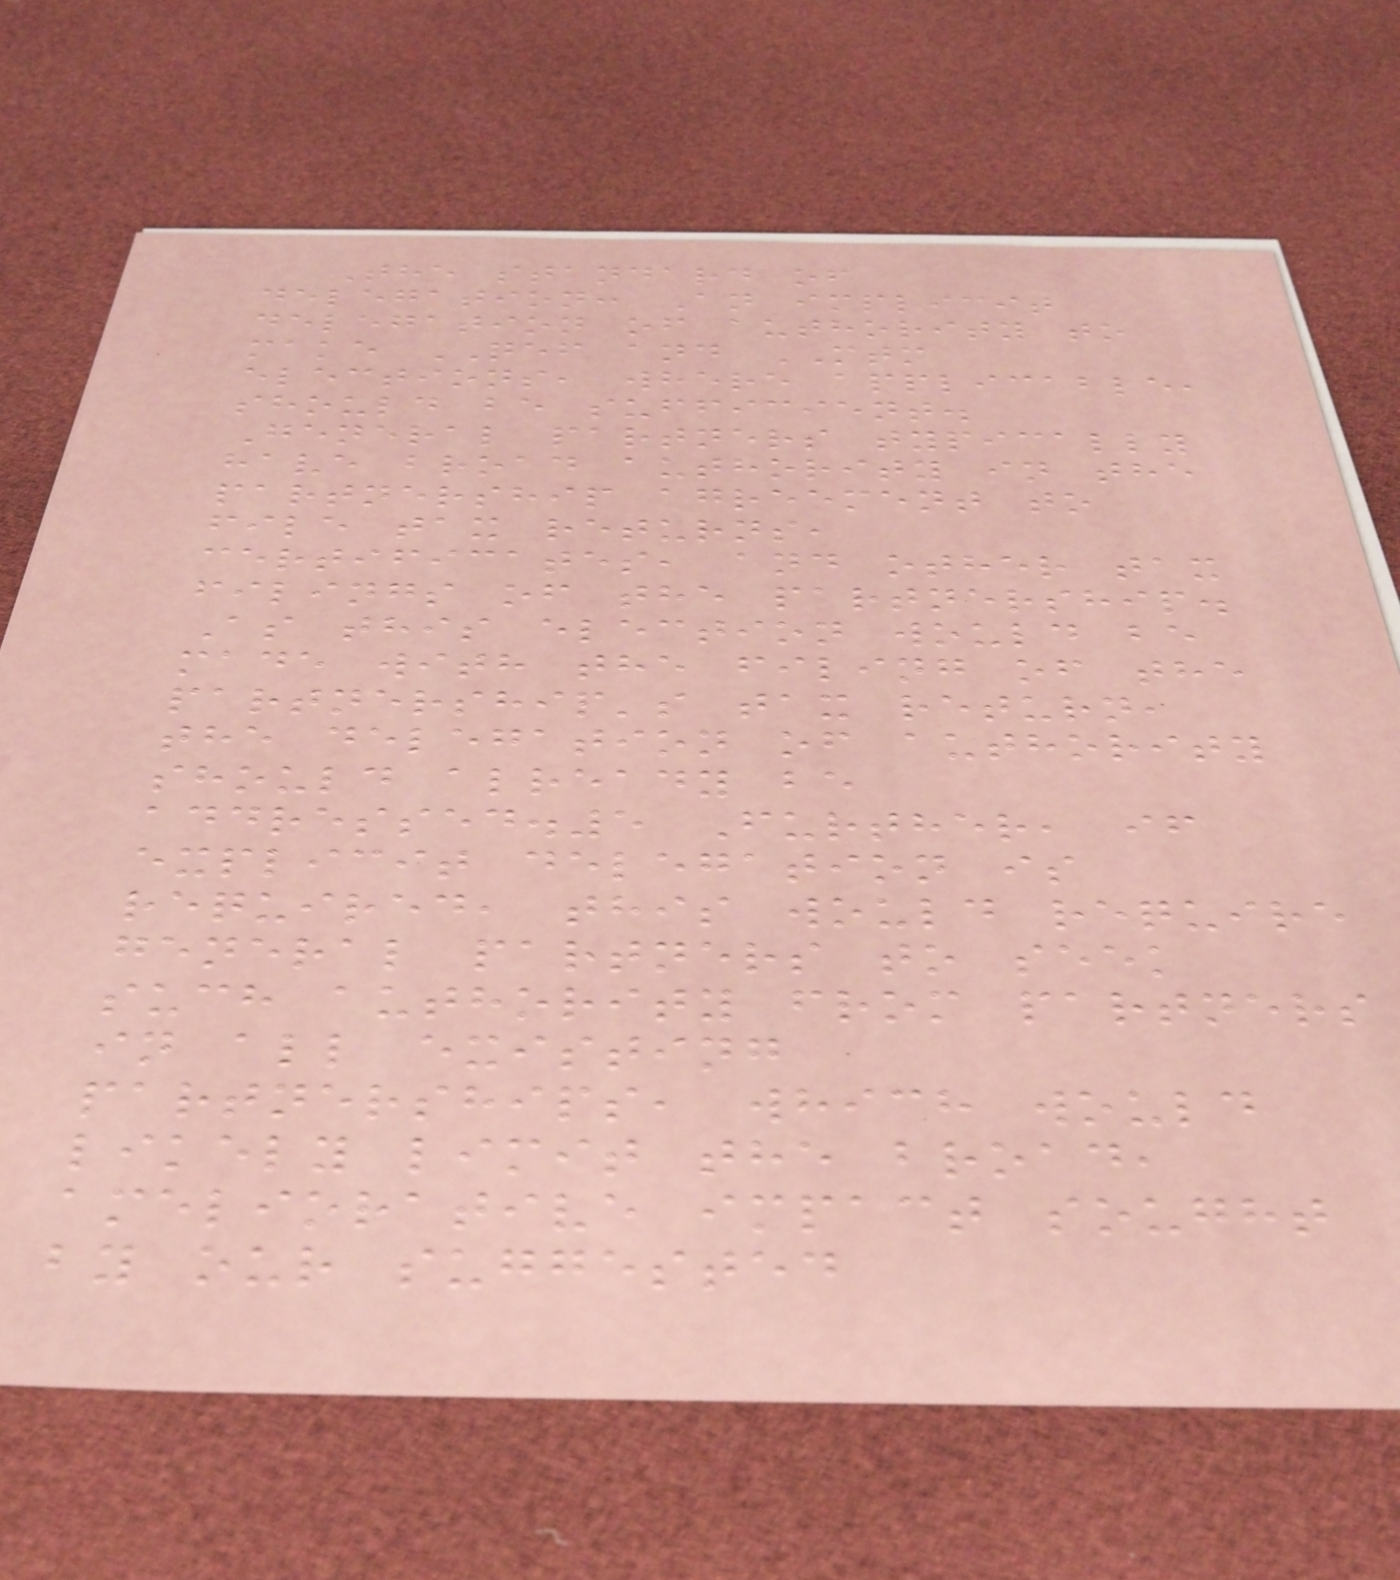The standard of
delegation: An implicit
delegation of authority to
make QEF and MTM
elections, where applicable,
should be sufficient.
General partners typically
have broad authority in the
partnership agreement to
file tax returns,
certificates, and other tax
filings of the partnership.
As this election would be
made with the filing of the
partnership's tax return,
the delegation of authority
should already be
addressed.5 Further, if
explicit delegation is
required, this would require
general partners to seek
such authority from partners
in all existing
partnerships, which would
likely limit the broad,
ameliorative impact sought
by our suggested
